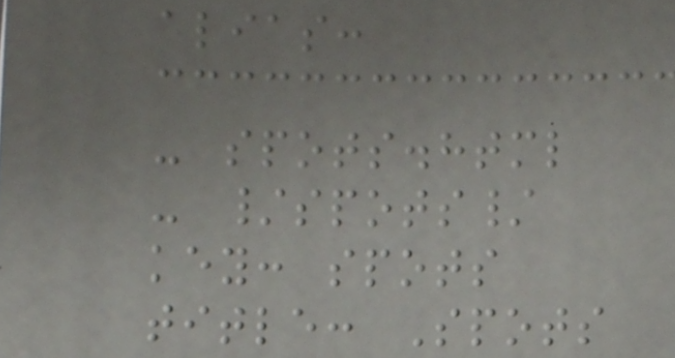alias:
- spots.html
- /spots/
key: spots
title: Spots
